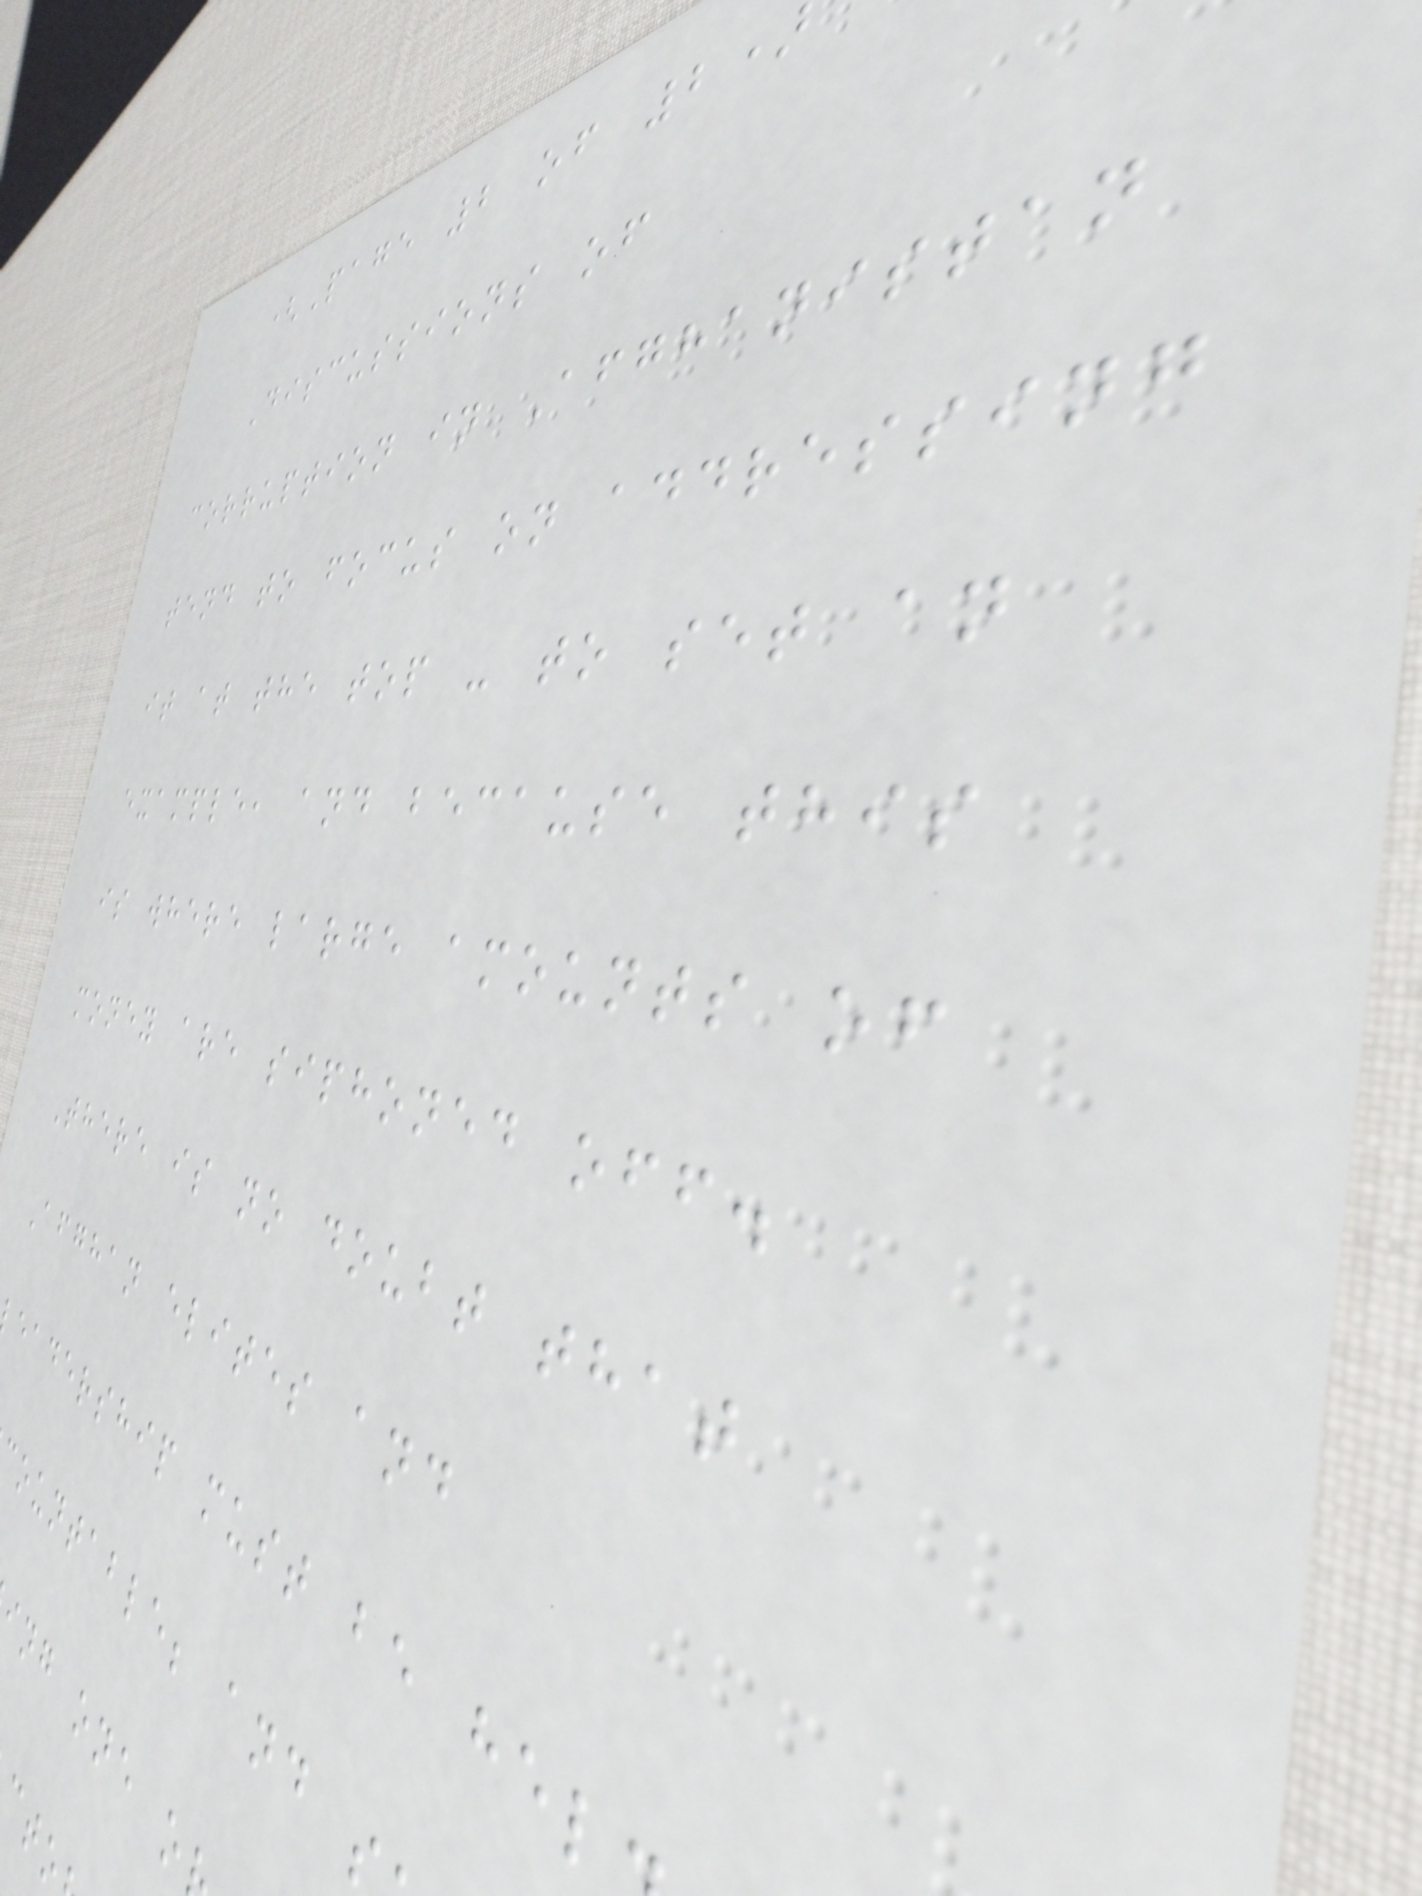(Page 2 of 2)
Discussions of
corruption in Afghanistan
tend to focus on addressing
it at the top - to set an
example, and because this
is where large amounts of
money are siphoned off.
There is no doubt that
Afghan elites and
eadership must be hel
countable; and
ing one o
